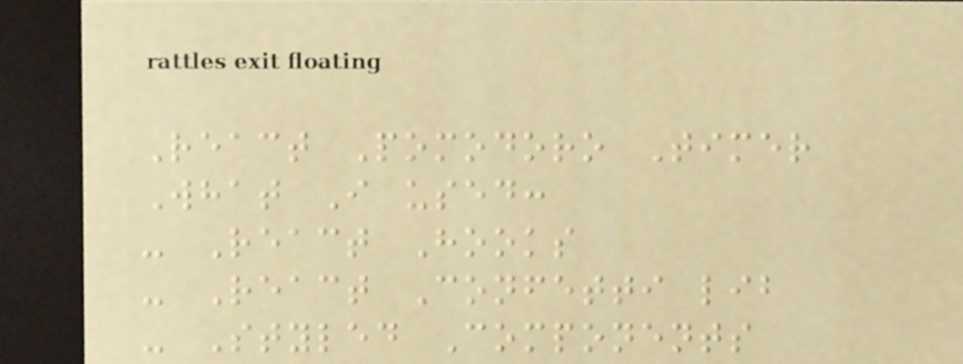React Pomodoro Timer
What I used:
- React Hooks
- React Confetti lib
- Styled Components
